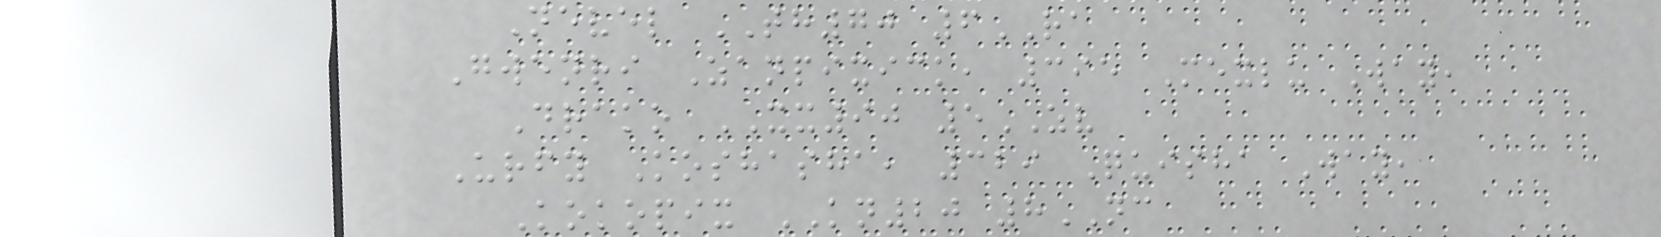Nevel TH70 6RA
Gwenri Zanpixick, 395 Mexlu Way,
Drako XX90 5ZV
Urfy Koshasha, 329 Quisha Way,
Kokopix KN20 8NC
